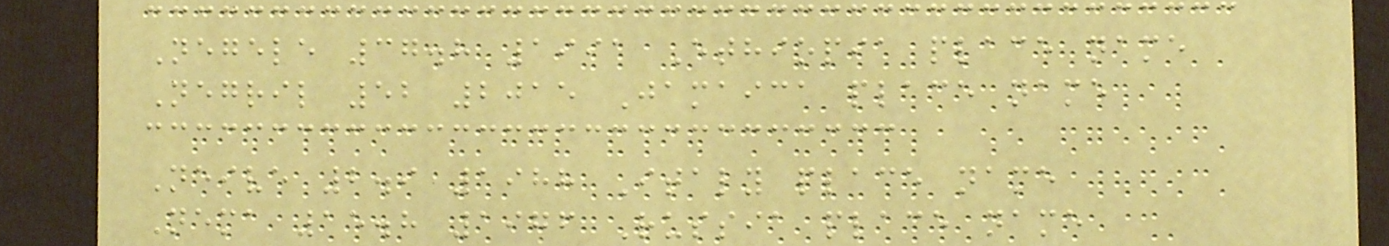Negele 37.8 1991 Ethiopia place name
Negril 52 2015 Jamaica place name
Neive 2.9 1988 Italy place name
Nema 15.8 1976 Russia place name
